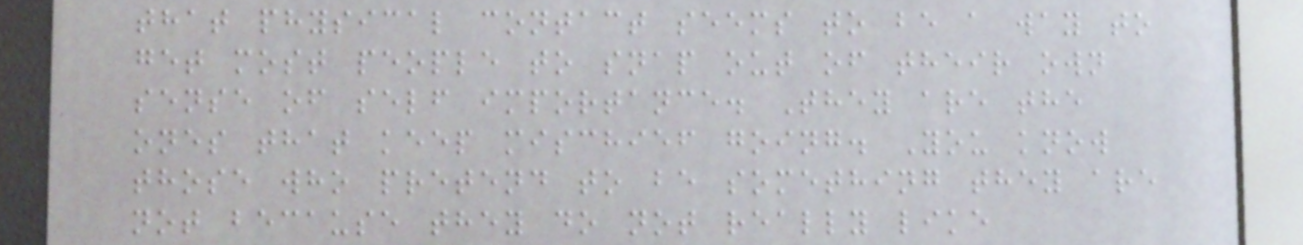that physical contact seems to be a way to
get most people to snap out of their own
sense of self importance. They are the
ones that keep mischief going. You know
those who pretend to be something they are
not because they do not really like
